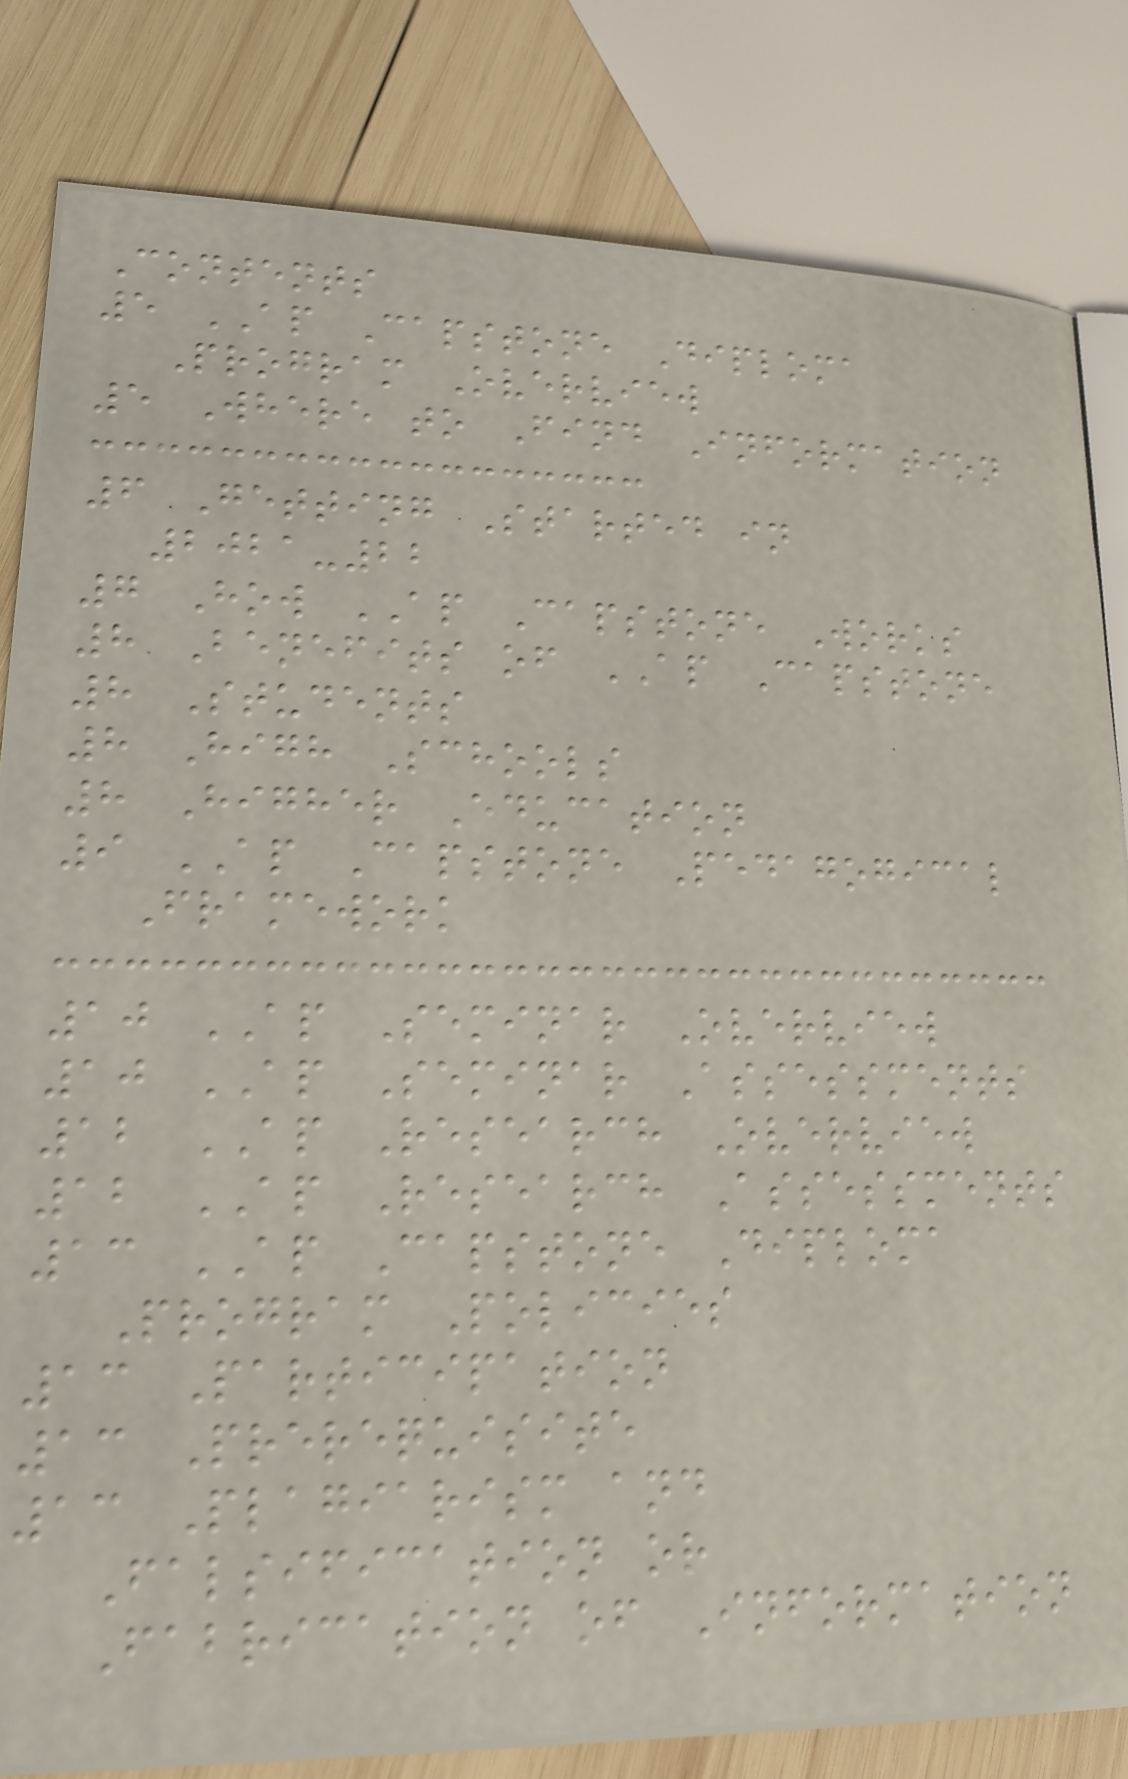Contents
5 AP Capstone Diploma
Program Overview
5 Where to Find Information
6 Getting Started in
2021-22
7 How AP Capstone Works
8 Benefits of AP Capstone
8 Students
8 High Schools
8 Higher Education
9 AP Capstone Pedagogical
Framework
10 AP Seminar Overview
10 AP Seminar Assessments
12 AP Research Overview
12 AP Research Assessments
13 AP Capstone Diploma
Program Policies
13 Participation
13 Prerequisite
13 Plagiarism and
Falsification or
Fabrication of Information
